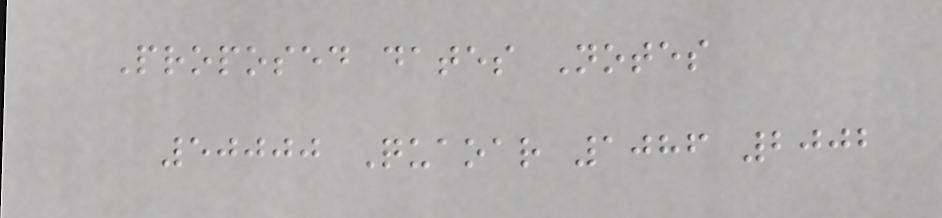Proposed dates Notes
50000 Quaoar 1086 2002
